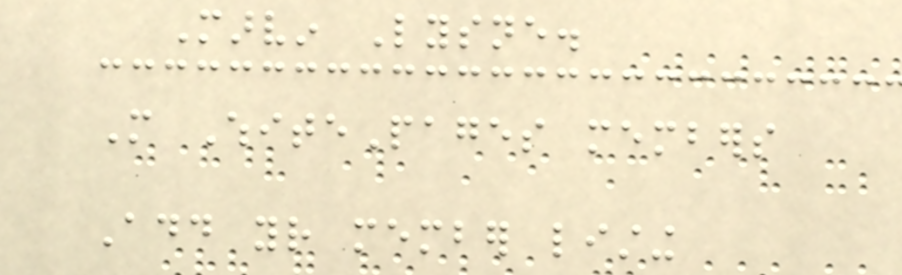Marvin Lysne.
More WhitePages members
Add your member listing
